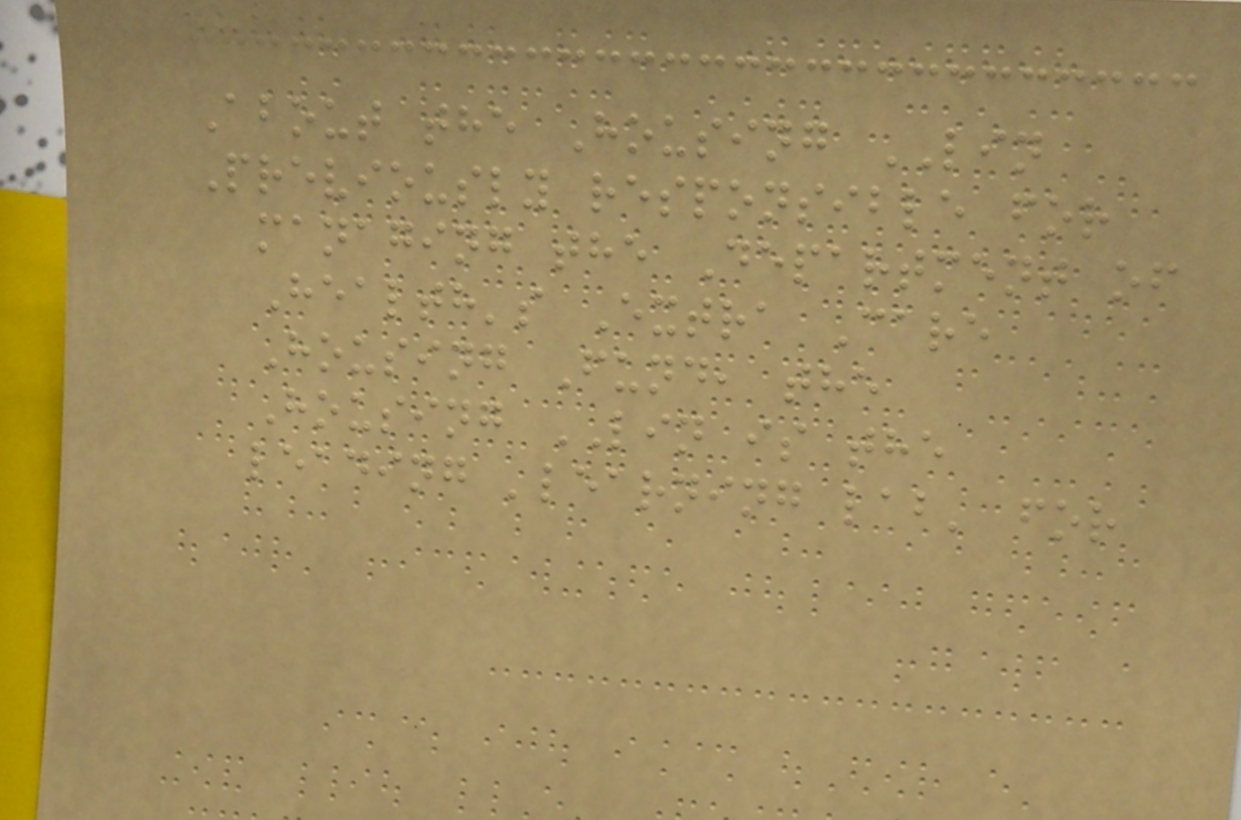About the Housing LIN
Previously responsible for
managing the Department of
Health's Extra Care
Housing Fund, the
Housing LIN is the
leading 'learning lab' for
